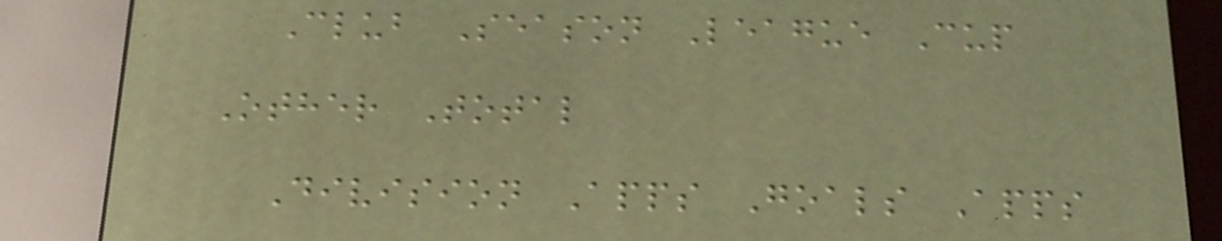Club Season League Cup
Other Total
Division Apps Goals Apps
